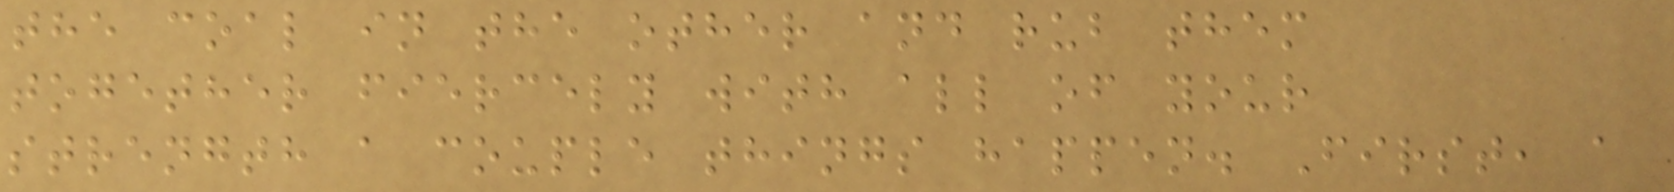the coal in the other and rub them
together fiercely with all of your
strength a couple things happen. First, a
